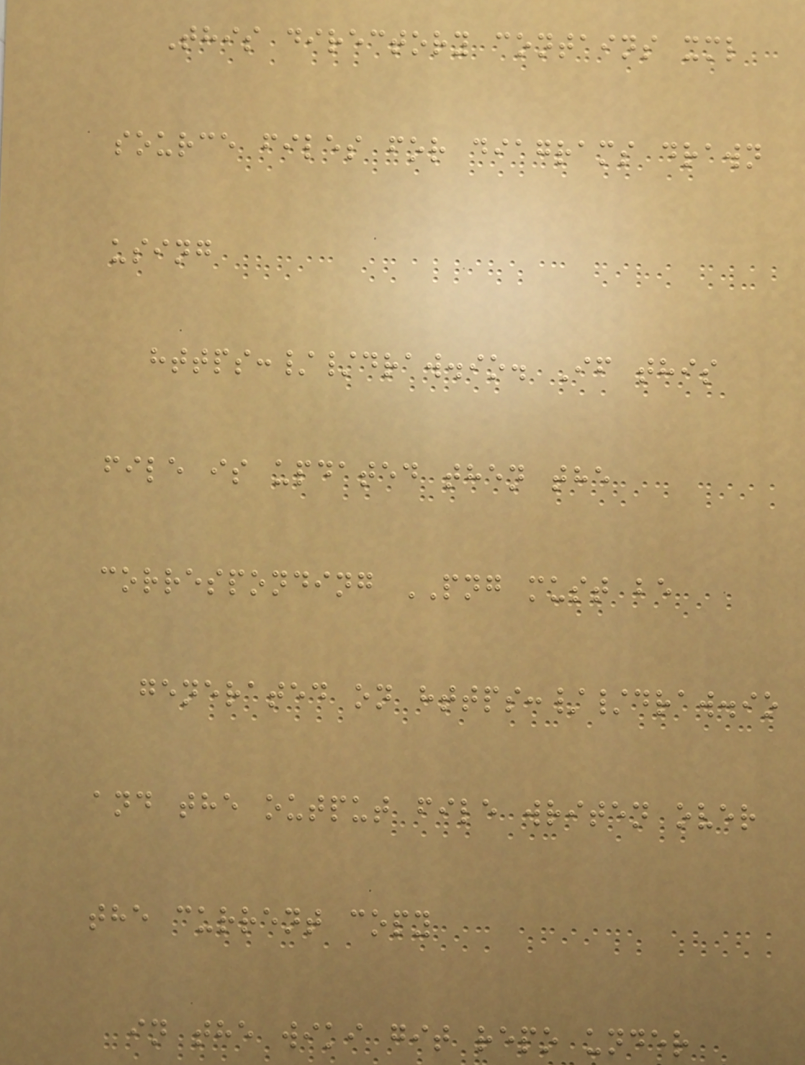This directory contains xml
source files for diagrams drawn
using
https://draw.io. If this
file is updated then the
corresponding PNG must be
generated on https://draw.io
and the output file writen over
the current copy
in the wiki git repo under
